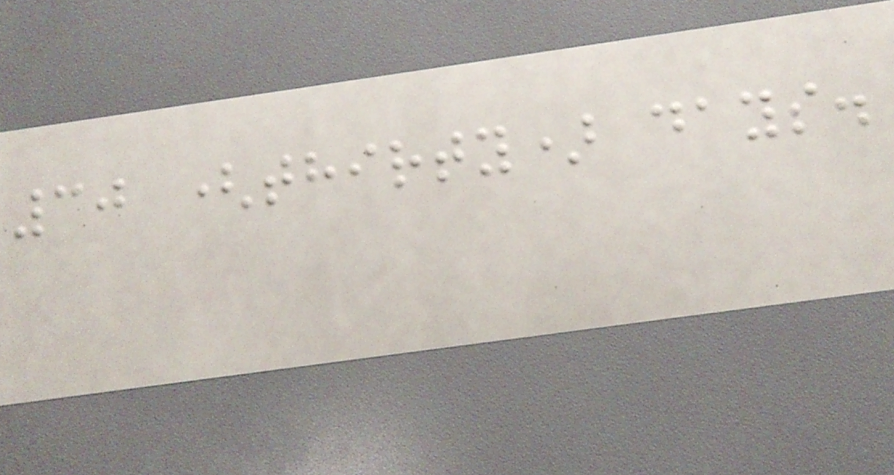30 (thirty) days.
